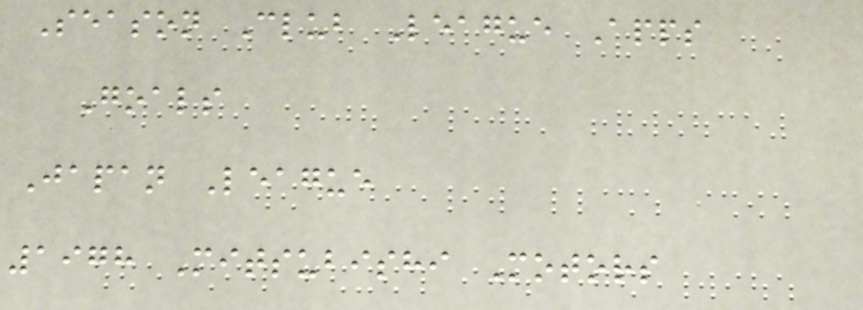Season Club League Apps
Goals
Japan League
1978 Mitsubishi Motors
